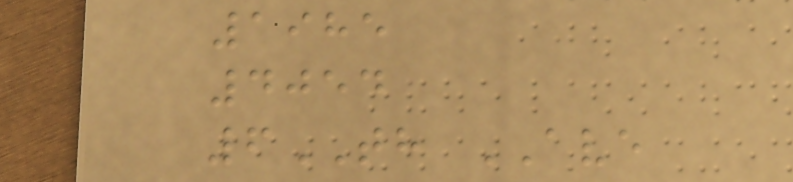1985
4054
6TH AVE
